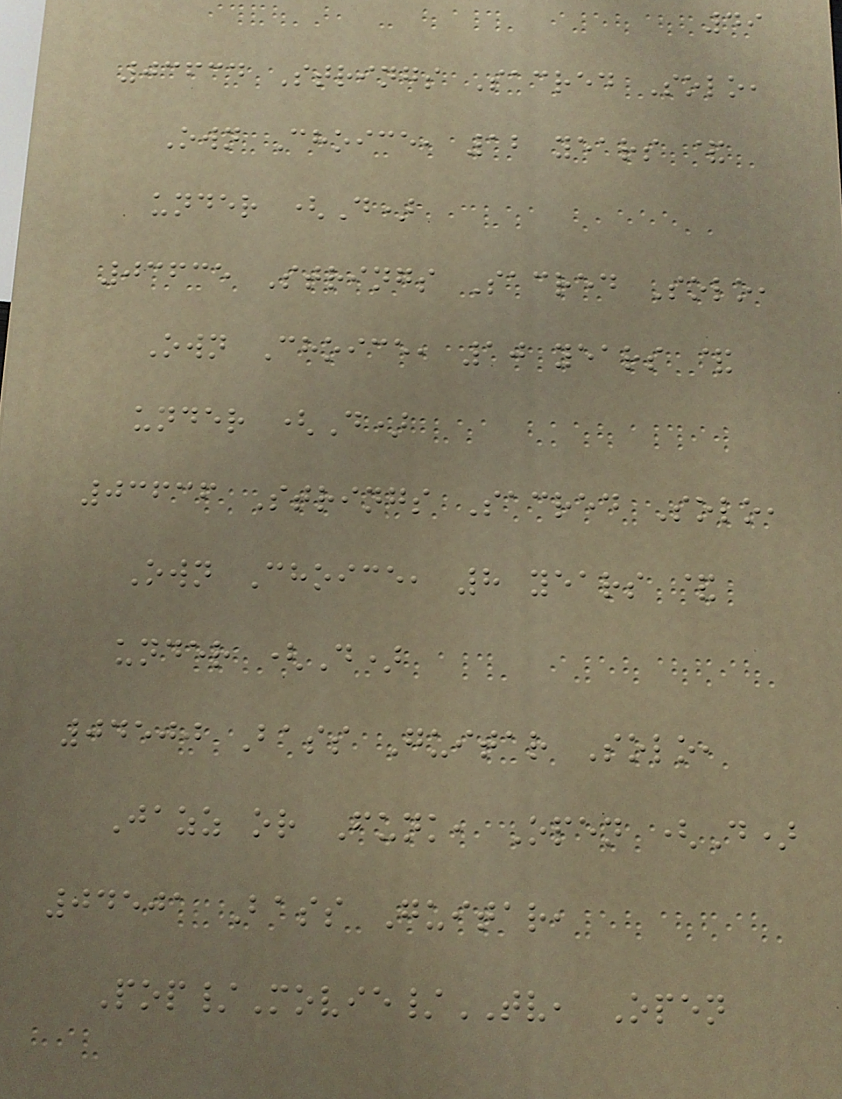49
03634 Strings Sacred Solo,
Own Choice, 12 years &
under (D)
03635 Strings Sacred Solo,
Own Choice, 10 years &
under (D)
03636 Strings Sacred Solo,
Own Choice, 8 years &
under (D)
04500 Bass Guitar Solo,
Jazz or Funk, Open (D)
04501 Bass Guitar,
Pop/Movie/TV, Open
